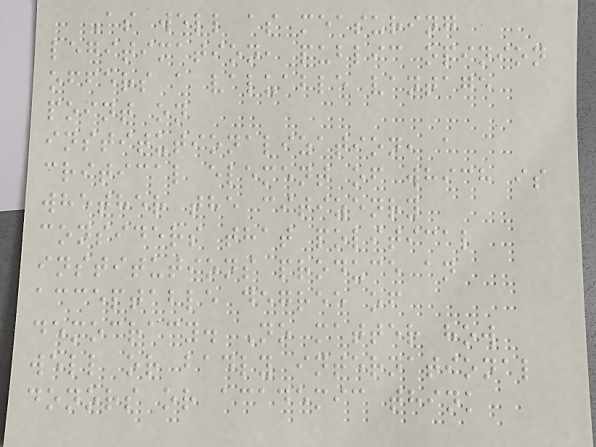As well as measuring
legitimation, public opinion
offers a valuable vantage
point on
institutionalization, a
critical element of which is
whether the citizenry
considers that political
institutions produce an
acceptable degree of
democracy. No matter how
well or badly international
donors or academic think
